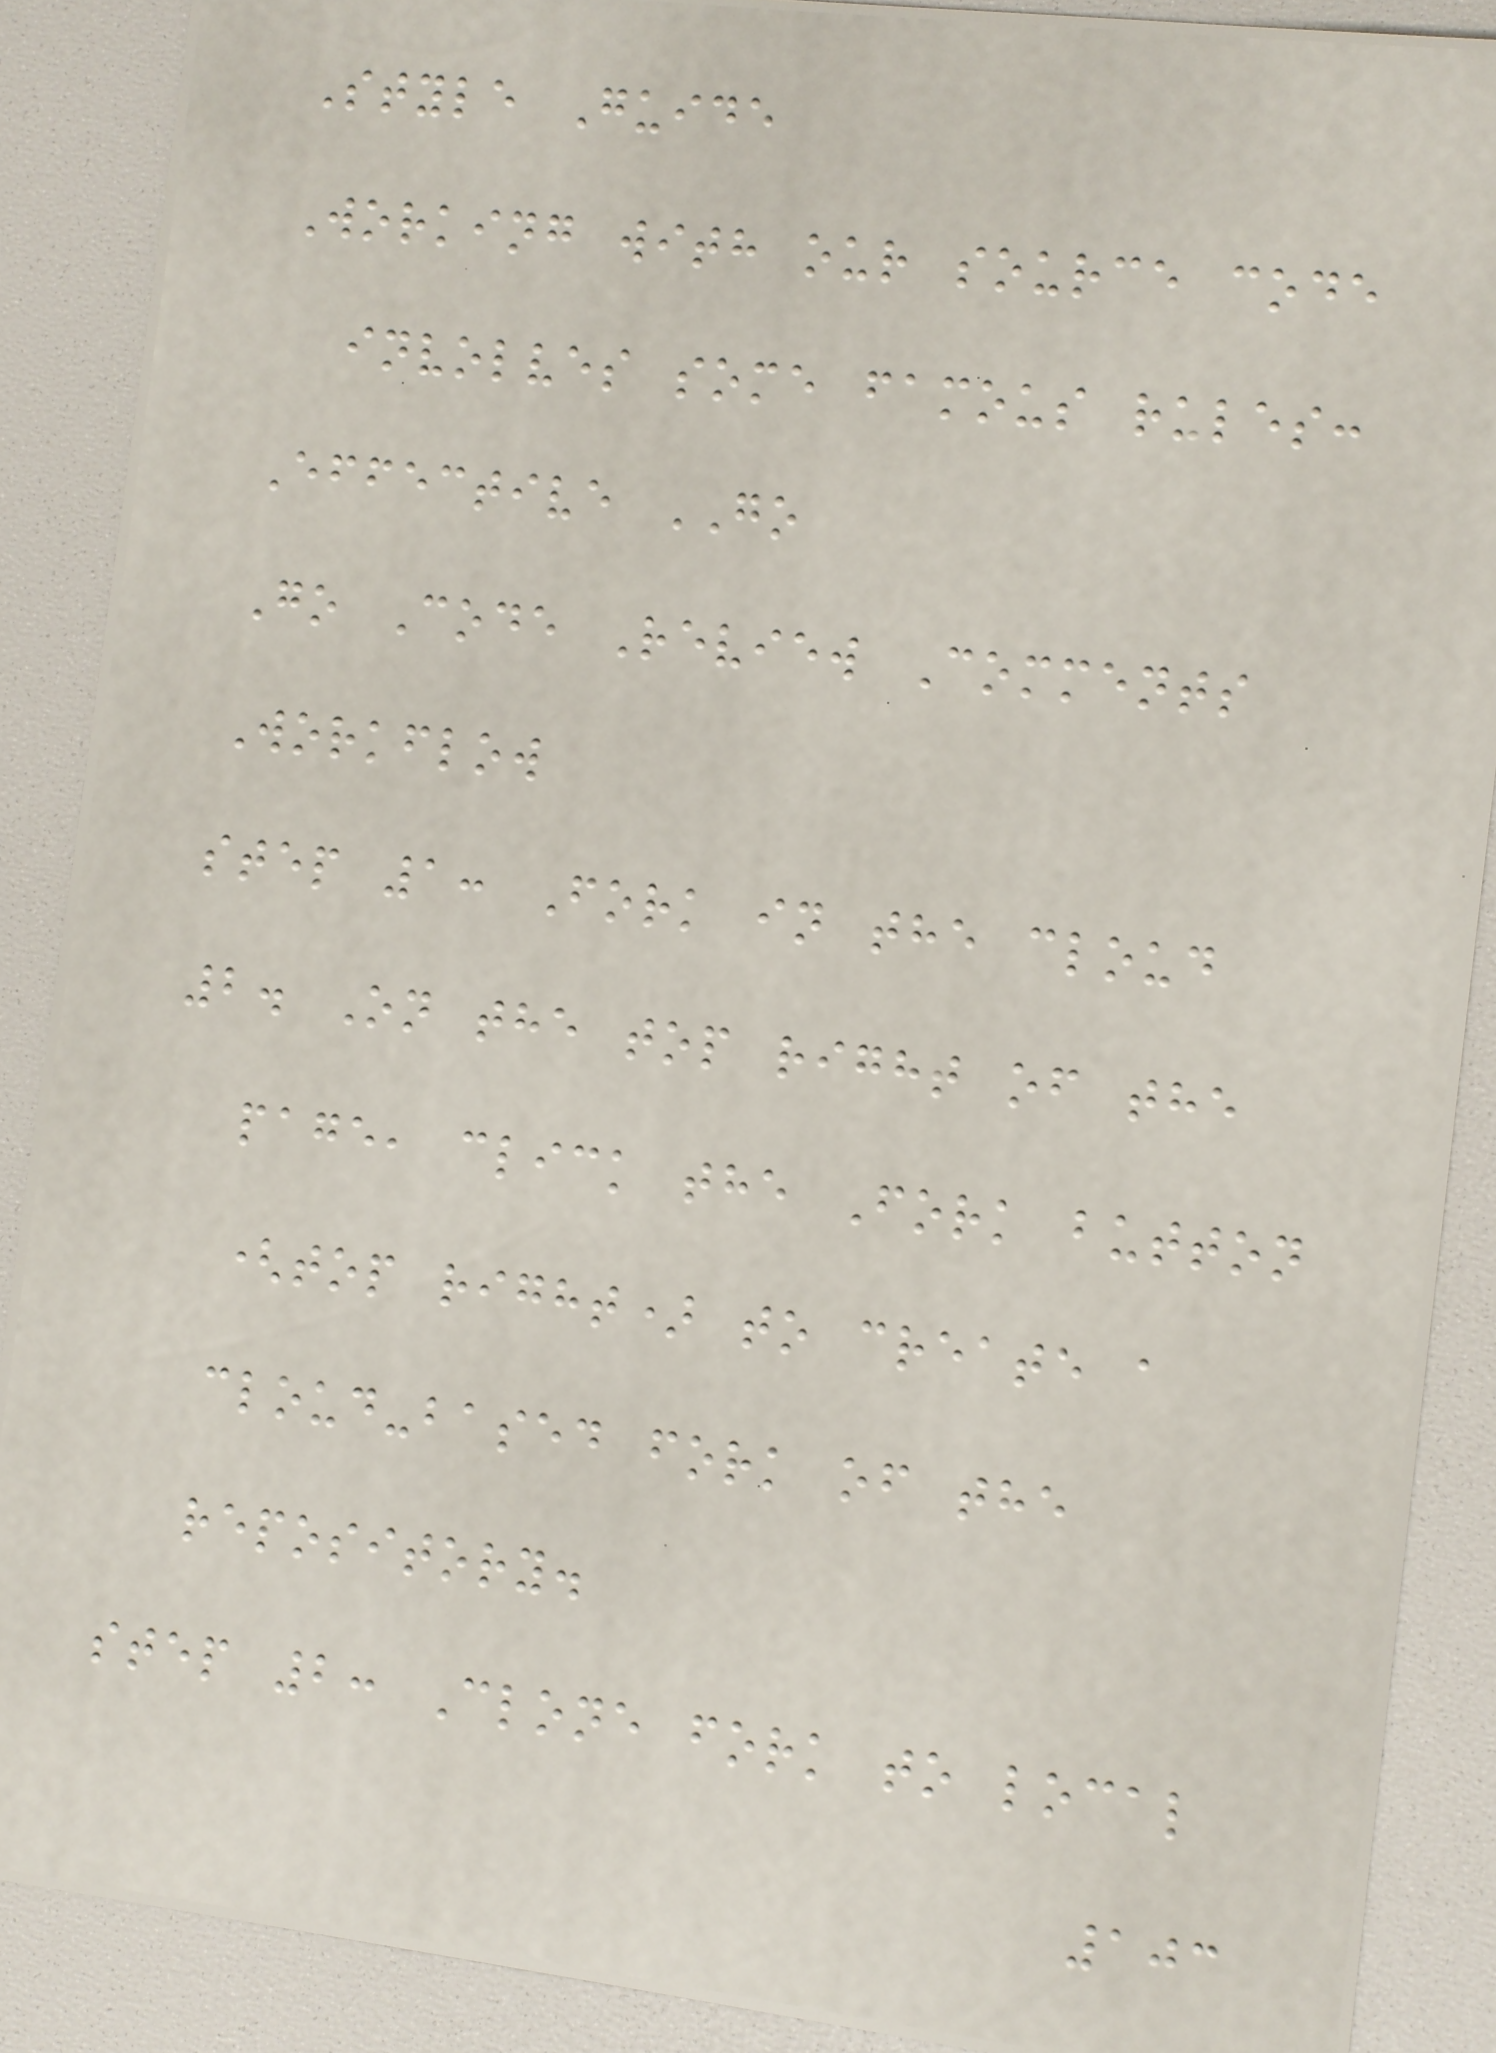Style Guide
Working with our source code
involves some famous rules:
Effective GO
Go Code Review Comments
Workflow
step 1: Fork in the cloud
2. On the top right of the
page, click the Fork button
(top right) to create a
cloud-based fork of the
repository.
step 2: Clone fork to local
103
